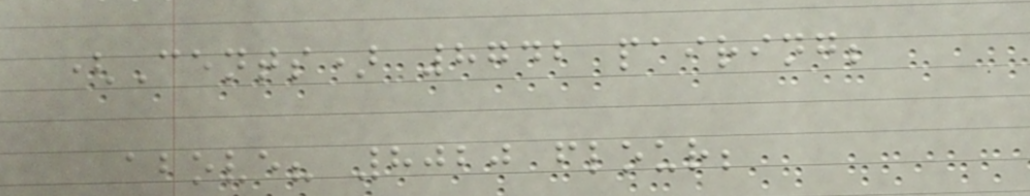(Cents) 8742 pairing;
above? 8020 flour;
